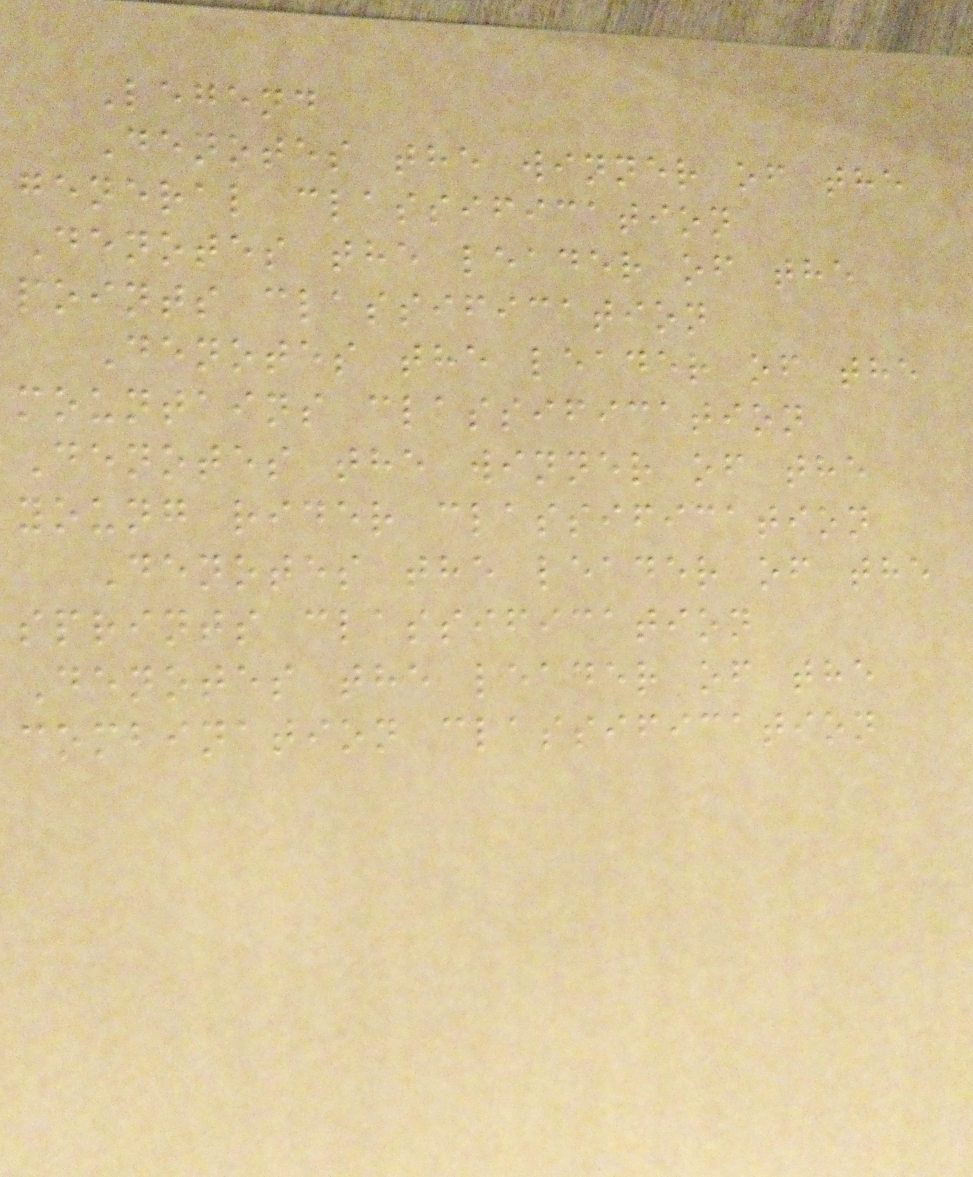Legend
Denotes the winner of the
general classification
Denotes the leader of the
points classification
Denotes the leader of the
mountains classification
Denotes the winner of the
young rider classification
Denotes the leader of the
sprints classification
Denotes the leader of the
combination classification
